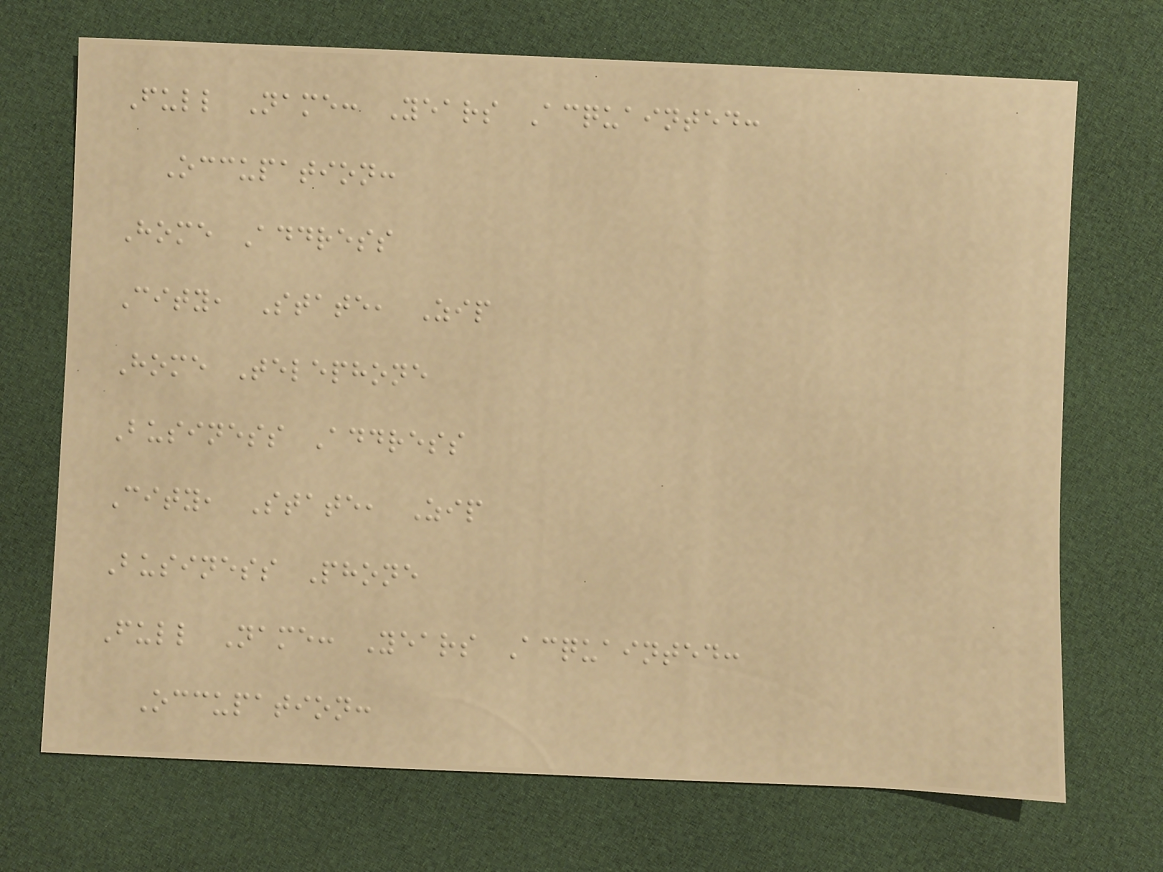Full Name: Years Acquainted:
Occupation:
Home Address
City, State, Zip
Home Telephone
Business Address
City, State, Zip
Business Phone
Full Name: Years Acquainted:
Occupation:
